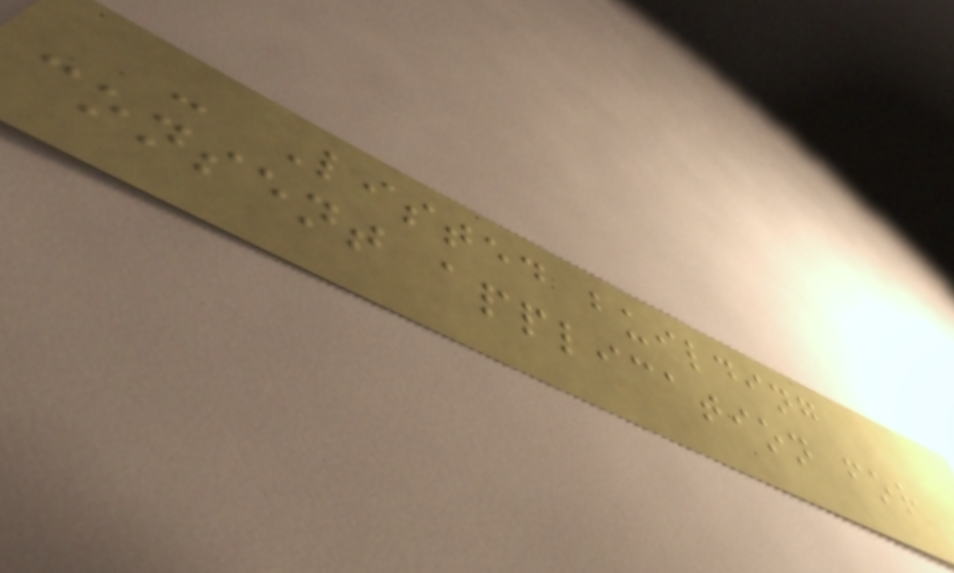- Listed building
consent application for
